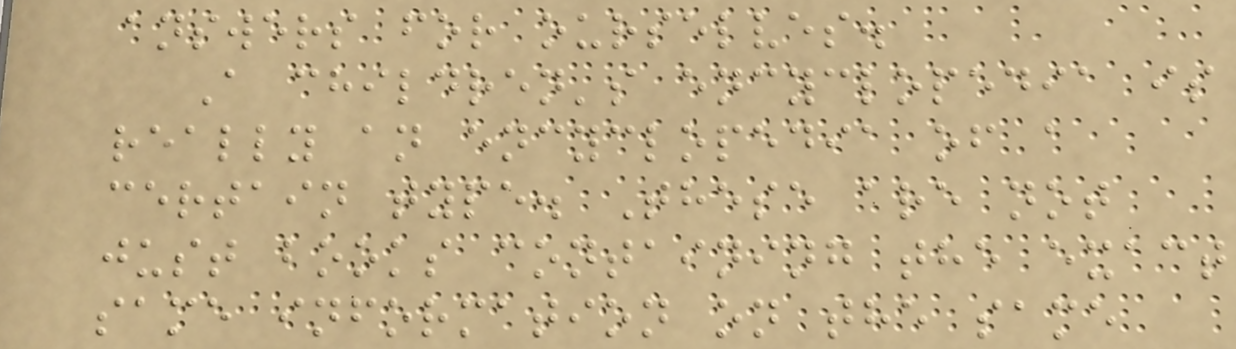answers for ourselves.
A children's encyclopedia is
really an encyclopedia of a
certain type. These are not
just books containing the exact
same information on the same
